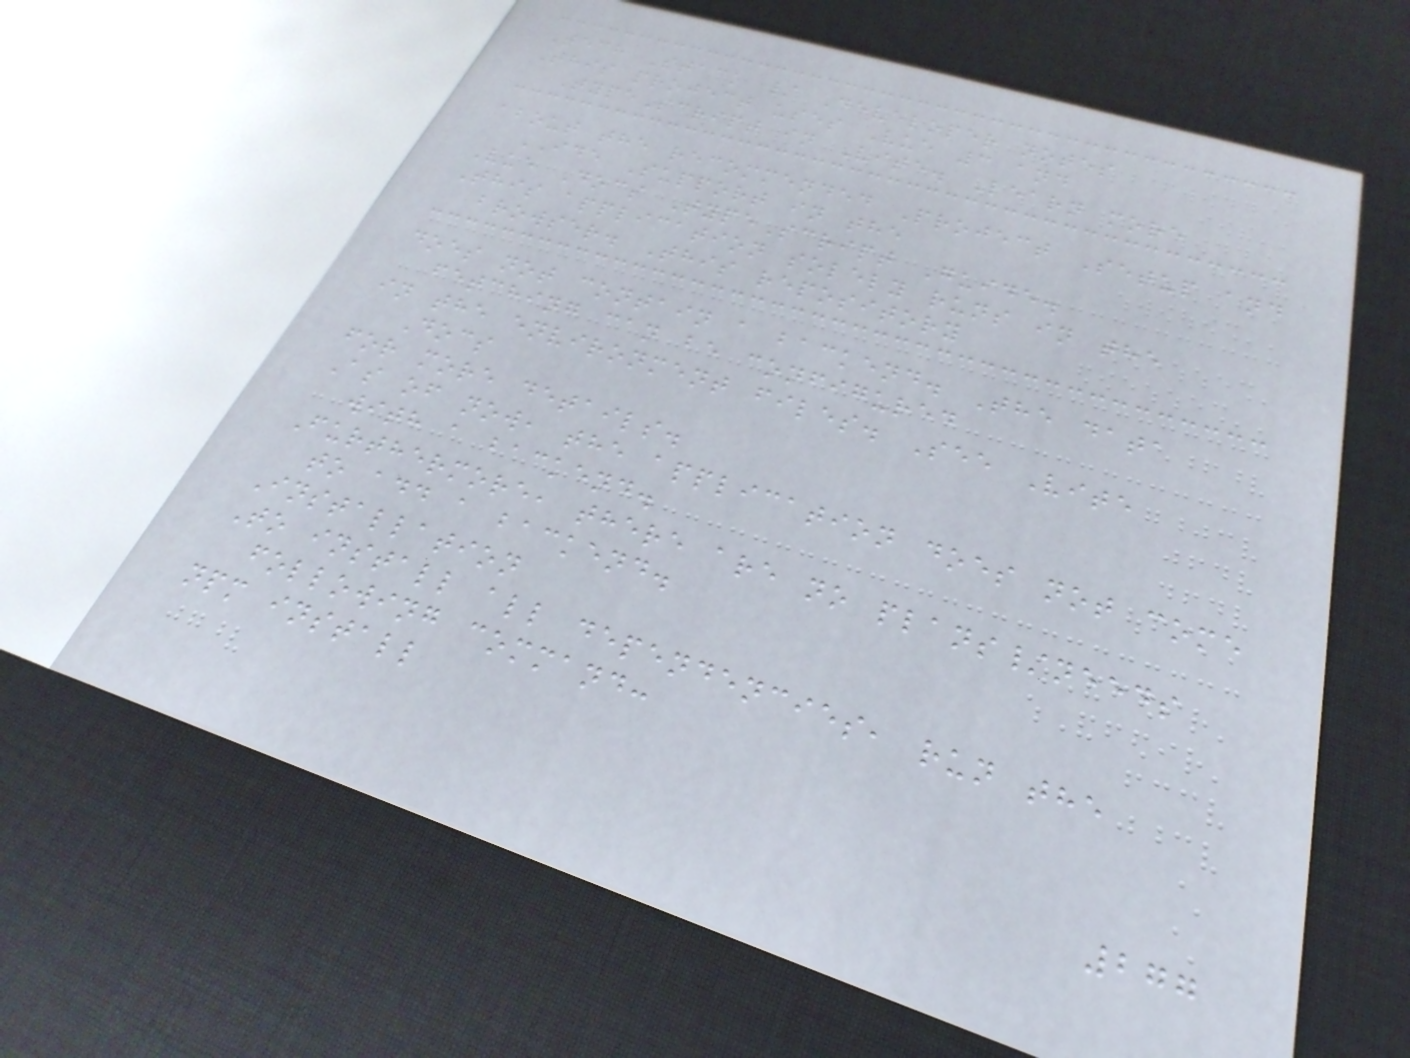Tech Stack / Developer notes
This project uses Vue 3 and
TypeScript in Vite. Learn more
about the recommended Project Setup and
IDE Support in the
Vue Docs TypeScript Guide.
This application solely runs in the
browser. This repository
does not contain a backend. The data
fetching can be configured
in the environment files. See Vite
Docs
for more details.
As of now, the application does not come
with a backend.
Furthermore, there are no plans/needs
to add a backend.
Installation
To install all dependencies, run the
following command:
npm install
277
